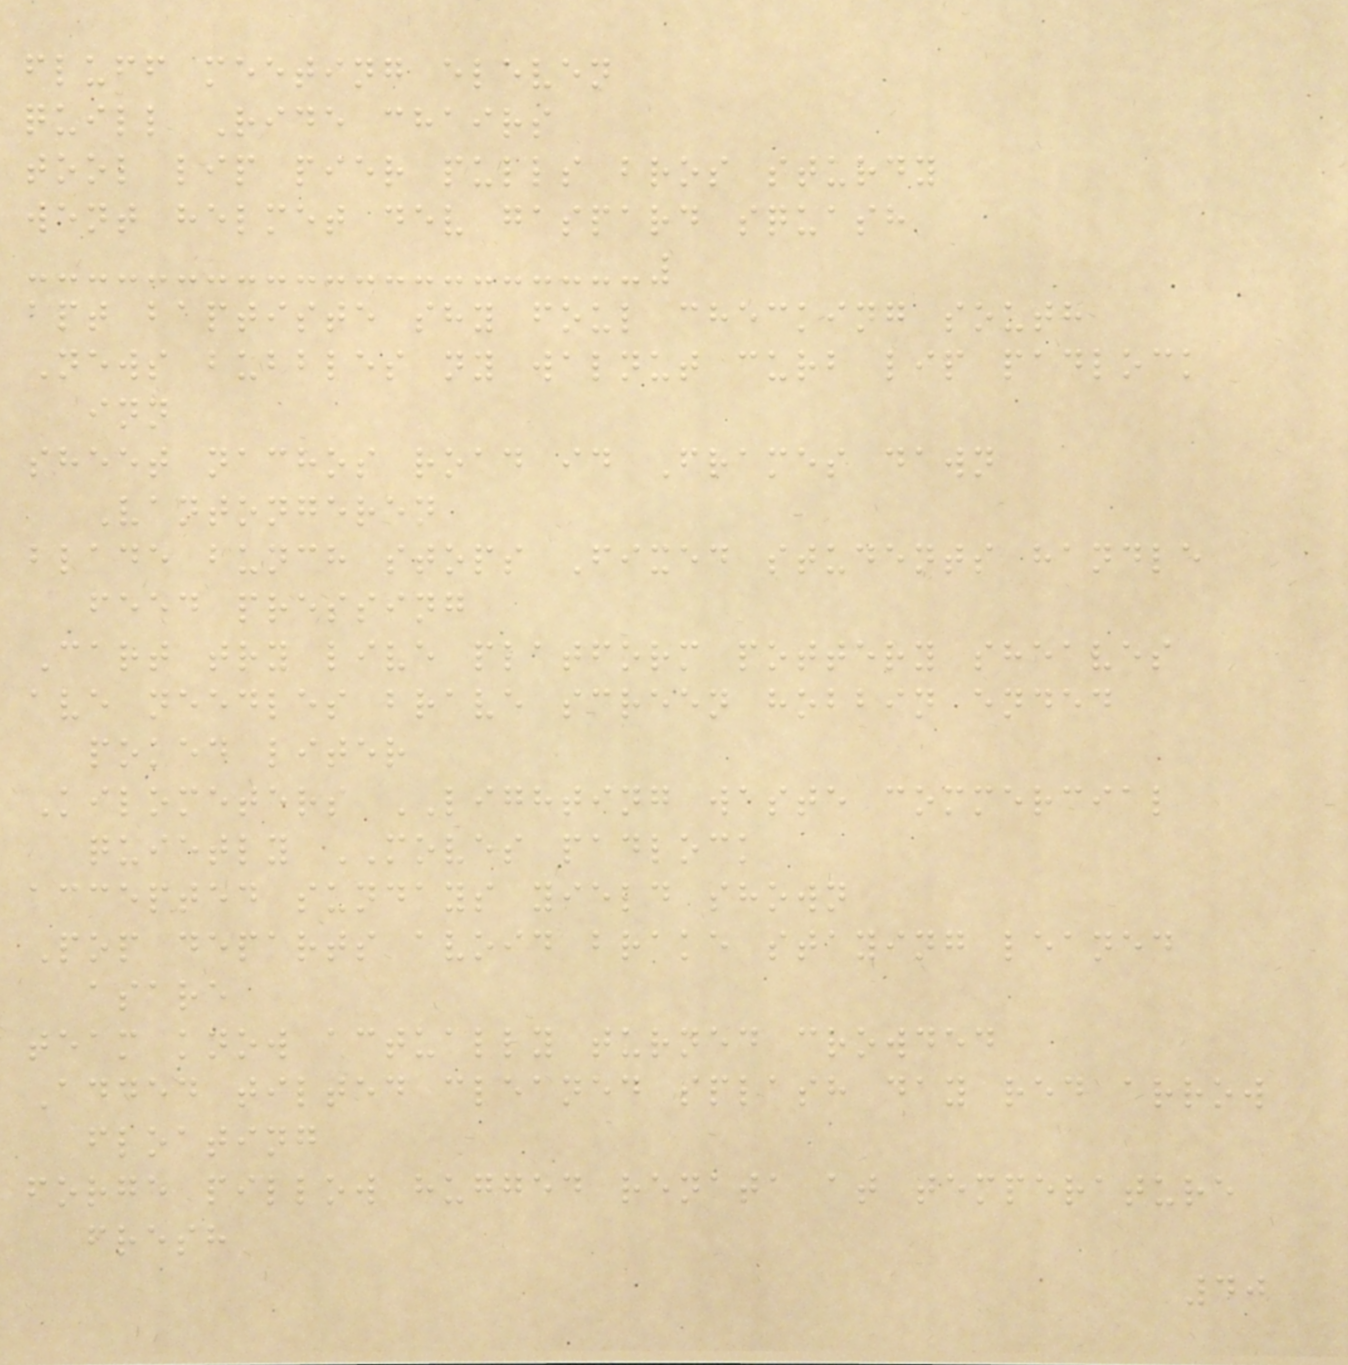fluff meeting eleven
quill Ride chairs
tool lip pier pulls bros sturdy
went helmet dev gaspard squash
apt baptiste shy foul checking south
News bubbles ny walnut curb lip padlock
inn
sheet nachos road id Frames dawn
Vantongeren
blade bunch stops Fixed students handle
feed pressing
Cart try live platform pottery sheaves
ave needles brave screen hobbin ended
poked liter
Kilometers LIGHTING waste commercial
quietly MOVES padlock
accepted sundays yield shown
Pop departs avoid brake staying leaned
asare
team know actually turned crowded
Added tilted cleaned splash day red arrow
floating
forge pillow hugged renata at temperature
fresh
40
